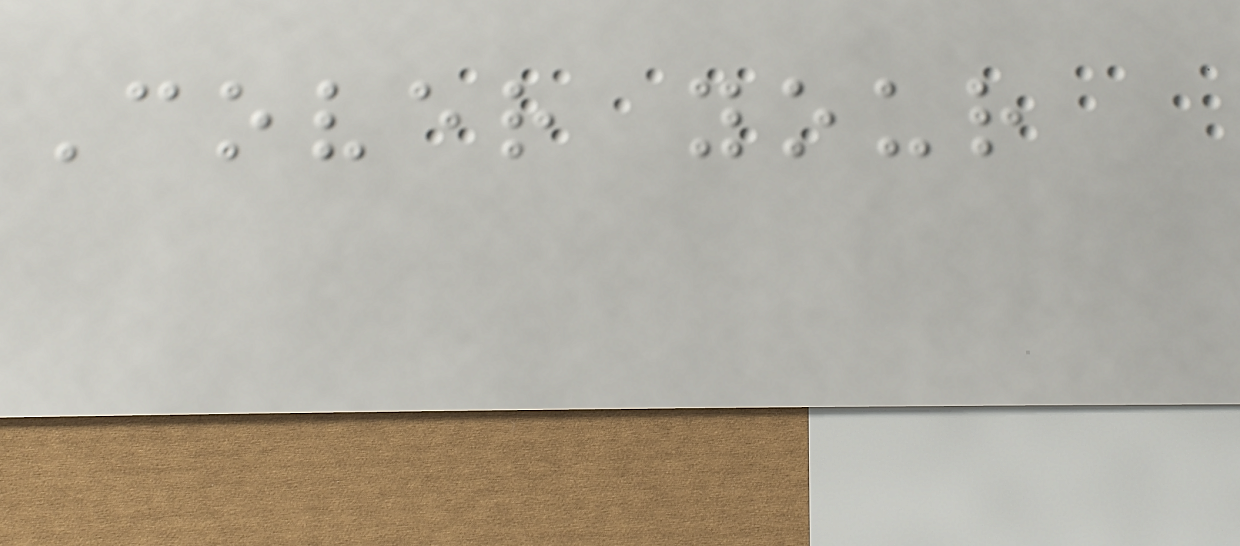Cover your
